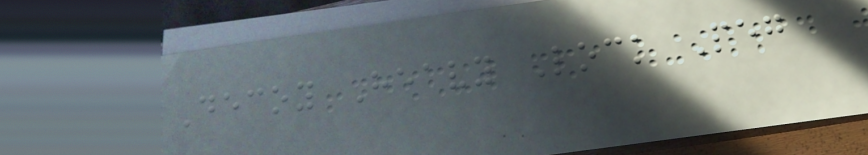Decoy Heavy Lock Peg
